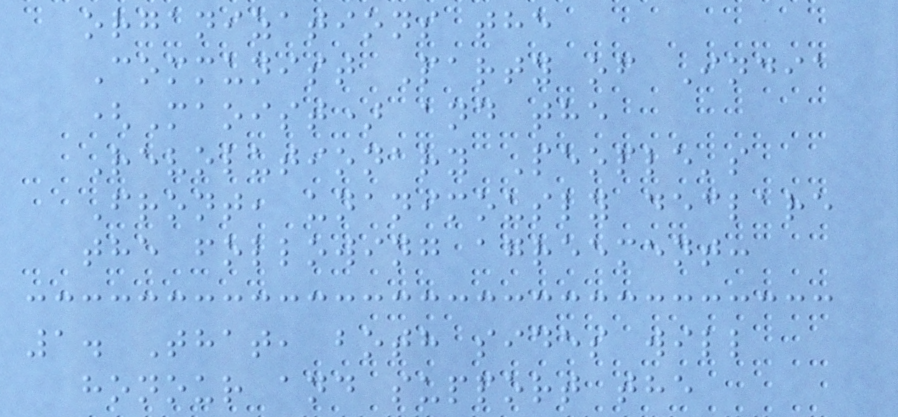organizations the
Communist Party of India
(Maoist) and the
Revolutionary People's
Front, unanimously declare
the following agreement:
1. That, both sides will
honour and support the
